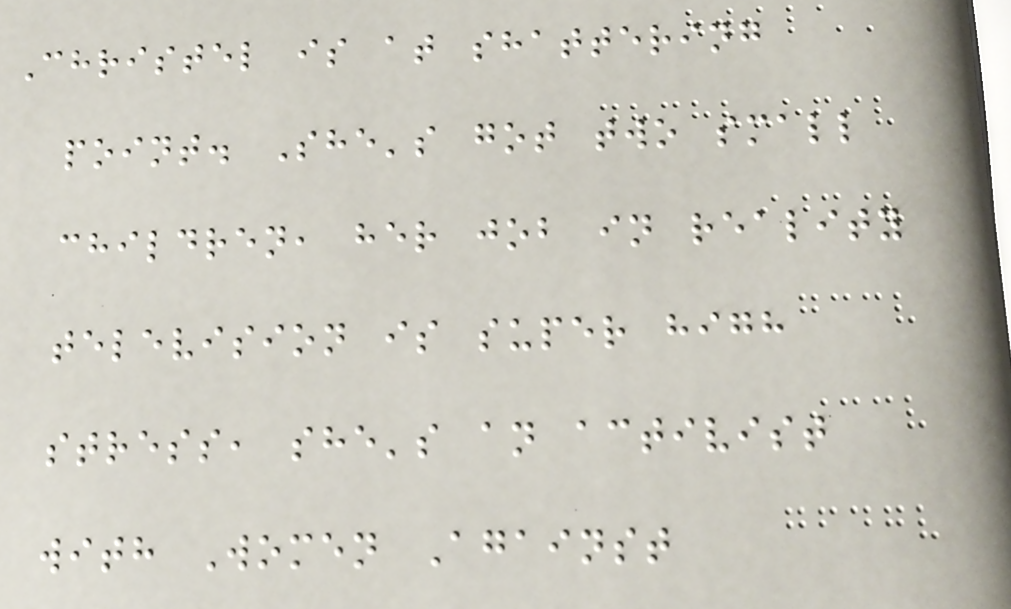Christel is at shattering
point. She's got two small
children, her job in reality
television is super high
stress, she's an activist
with Women Against
